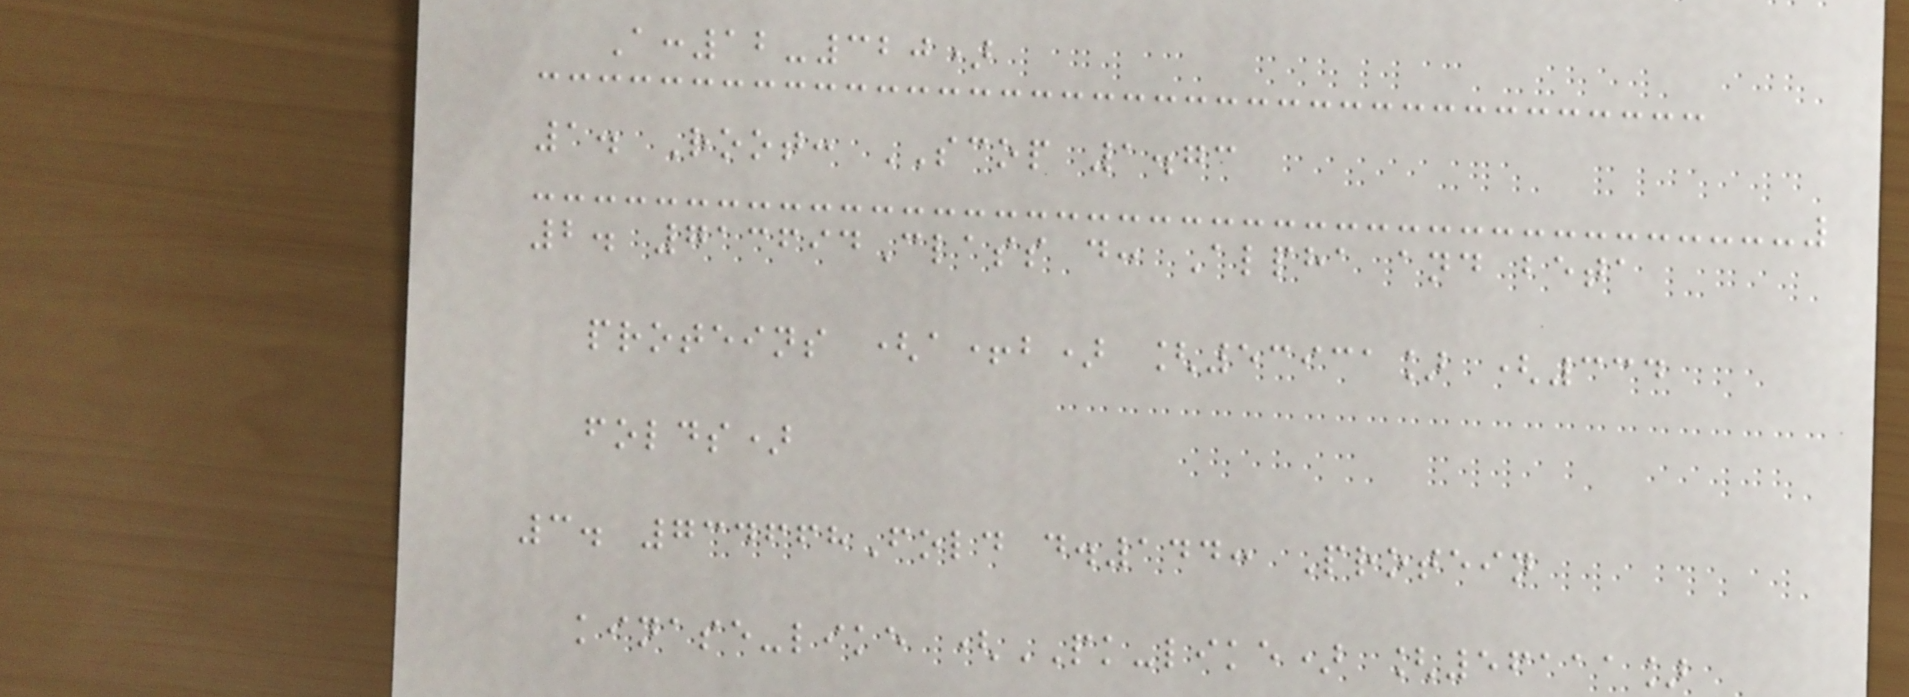A:12-320)
1. Root: SCOP 1.73
2. 713694Class d: Alpha and beta
proteins (a+b) [53931] (334
folds)
3. 734668Fold d.144: Protein
kinase-like (PK-like) [56111]
